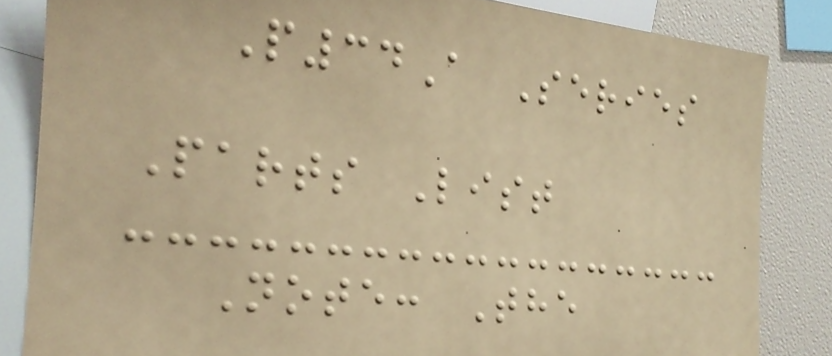P34A Series
Parts List
Note: The
